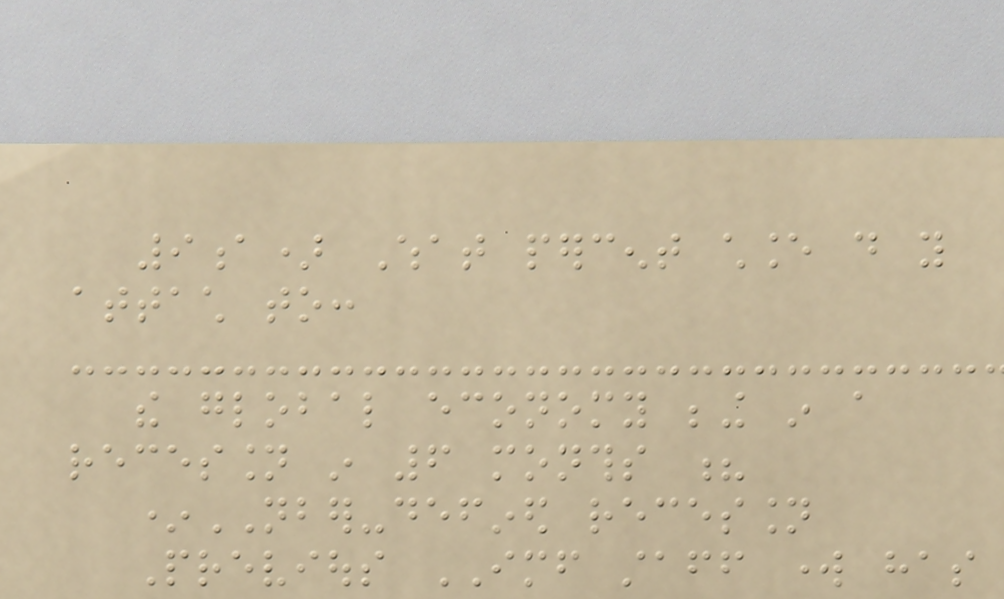9a) What percent chance do you
attach to:
the global economy being in a
recession in 6 months ?
*NBER-defined recession
Previous IMF staff work has
